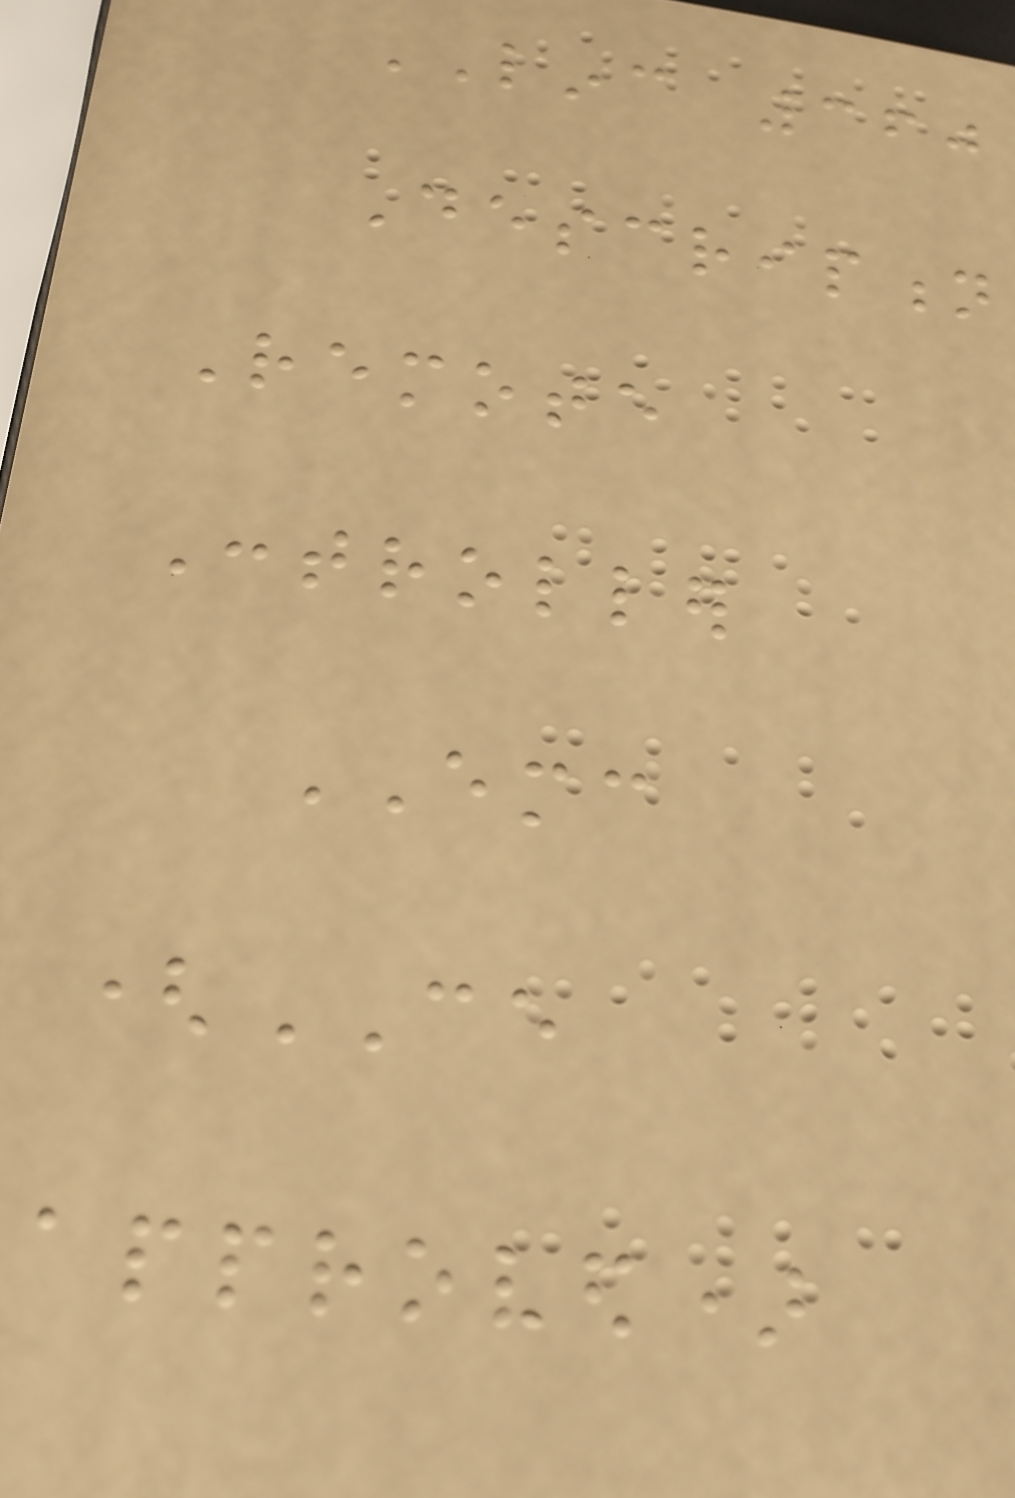LINC 360
Description
Remote
Controller
EMC
(CE
approved)
